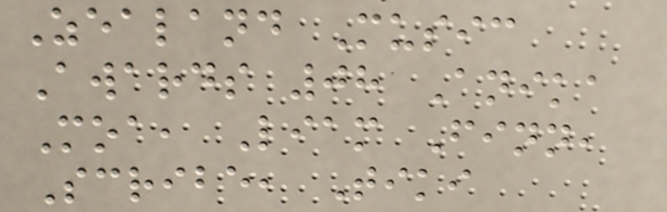Zealand Music
Awards 08 Anika
Moa, Liam Finn,
Scribe, Tiki
